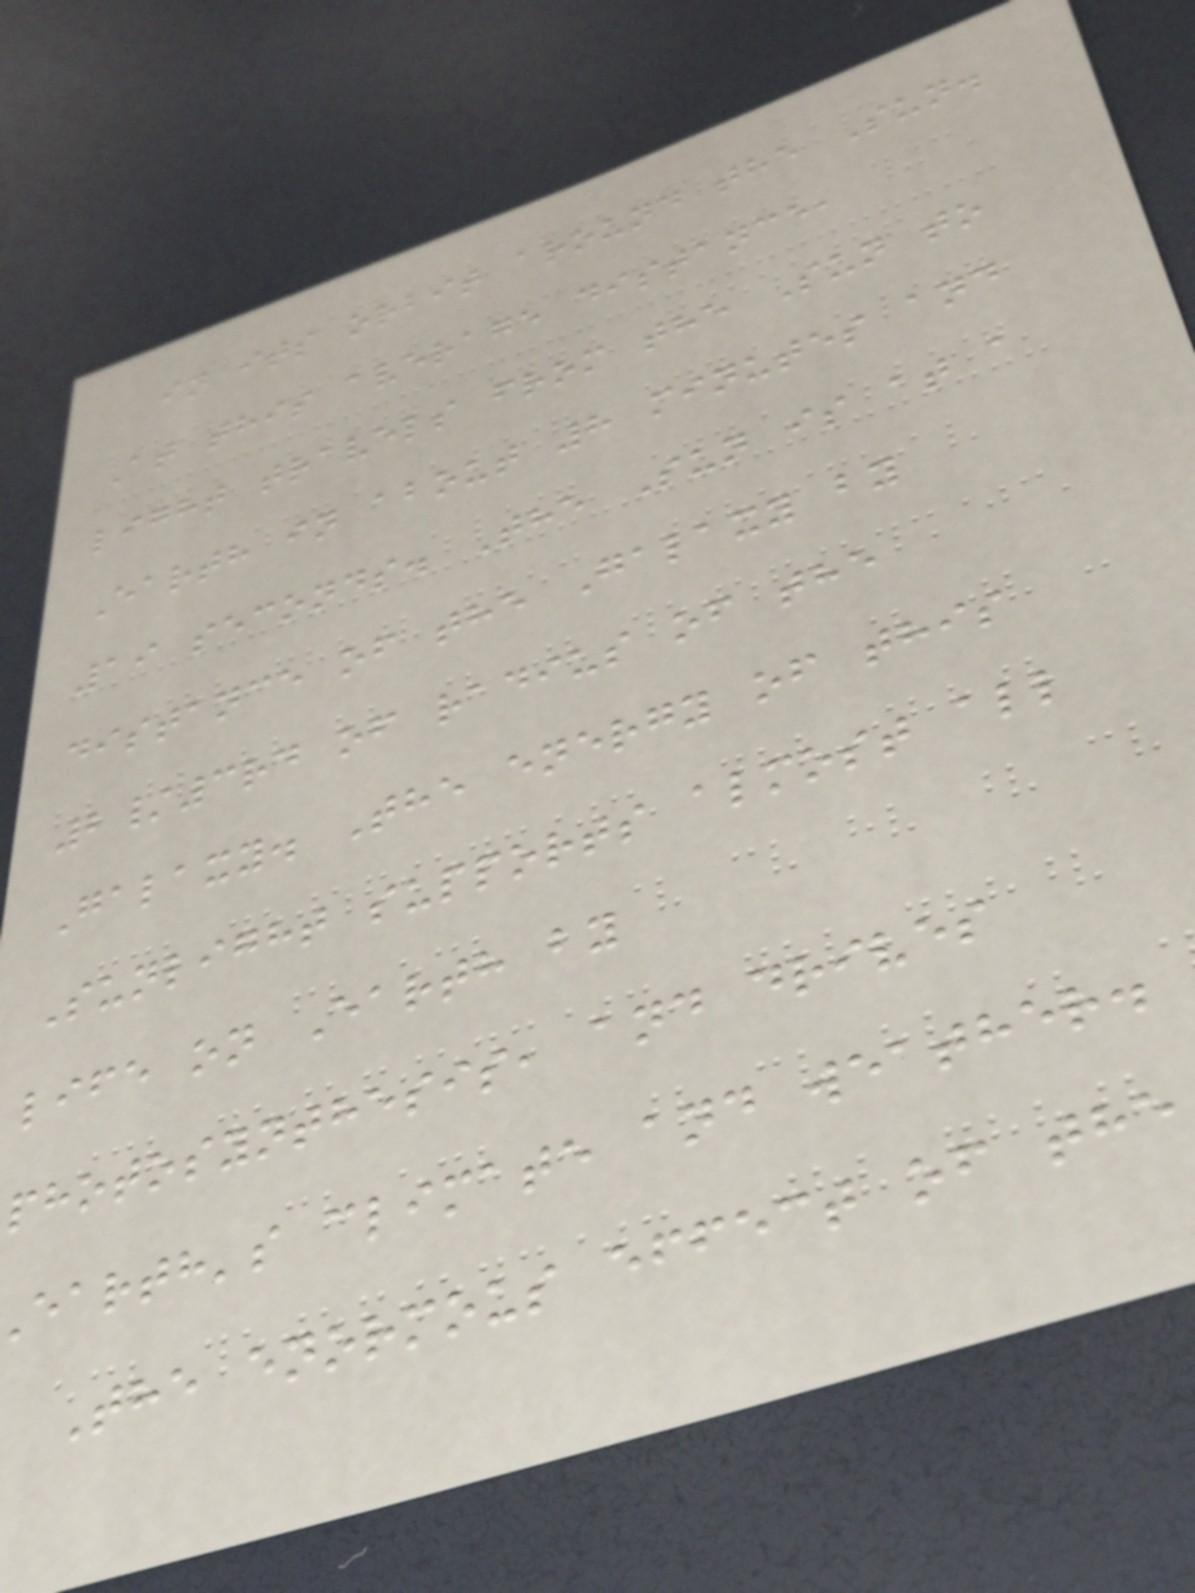in its orbit around the Sun.
At this average distance,
light travels from the Sun to
Earth in about 8 minutes and
19 seconds. The Sun is at a
distance of the Galaxy by
2/3rd of radius of the
Galaxy. The energy of this
Sunlight supports almost all
life on Earth by
photosynthesis, and drives
earth's climate and weather.
The enormous effect of the
